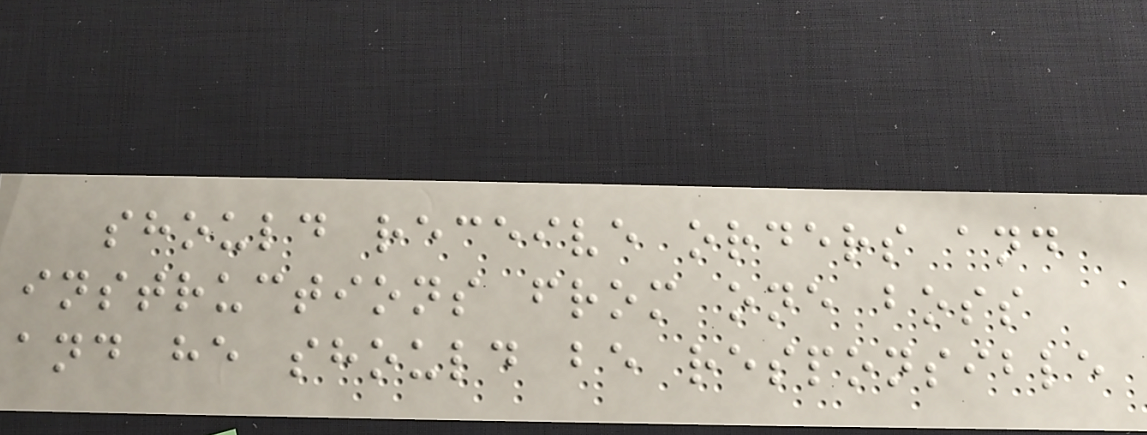should receive orders and
instructions from one boss
and he should be responsible
